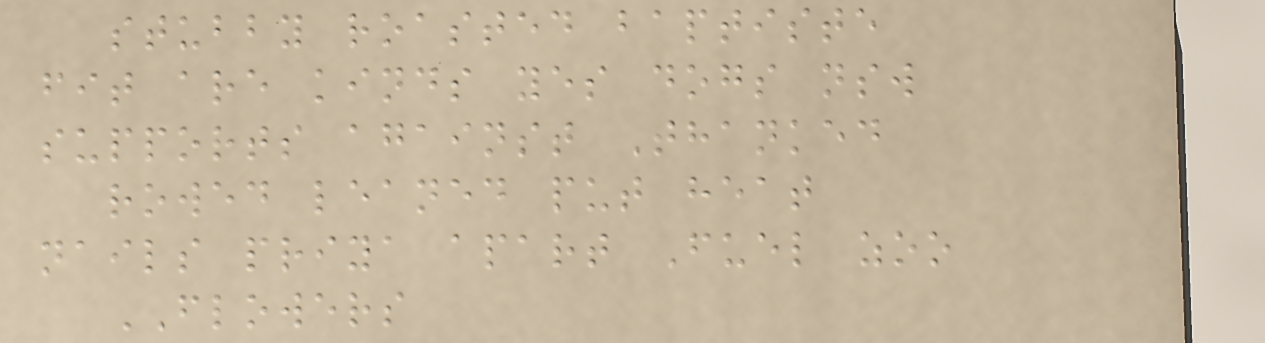stubby roasted baptiste
fit are kinds yes dogs nsw
supports against Thanked
rowed leaned put heat
nails priya apart Fuel zoo
FLOWERS
